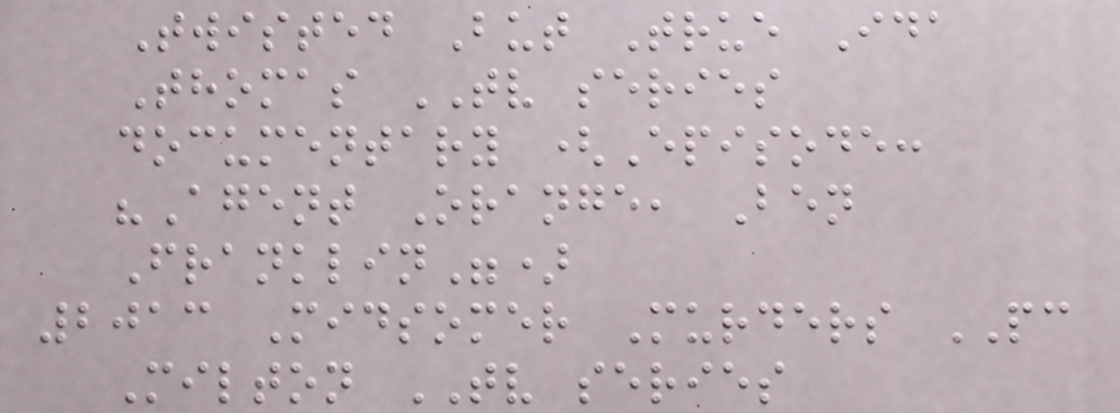Twisted But True Ida
Thomas TV series
documentary (Episode:
"Agent Orange, Ben
Franklin")
2013 Midsomer Murders PC
Milton TV series
